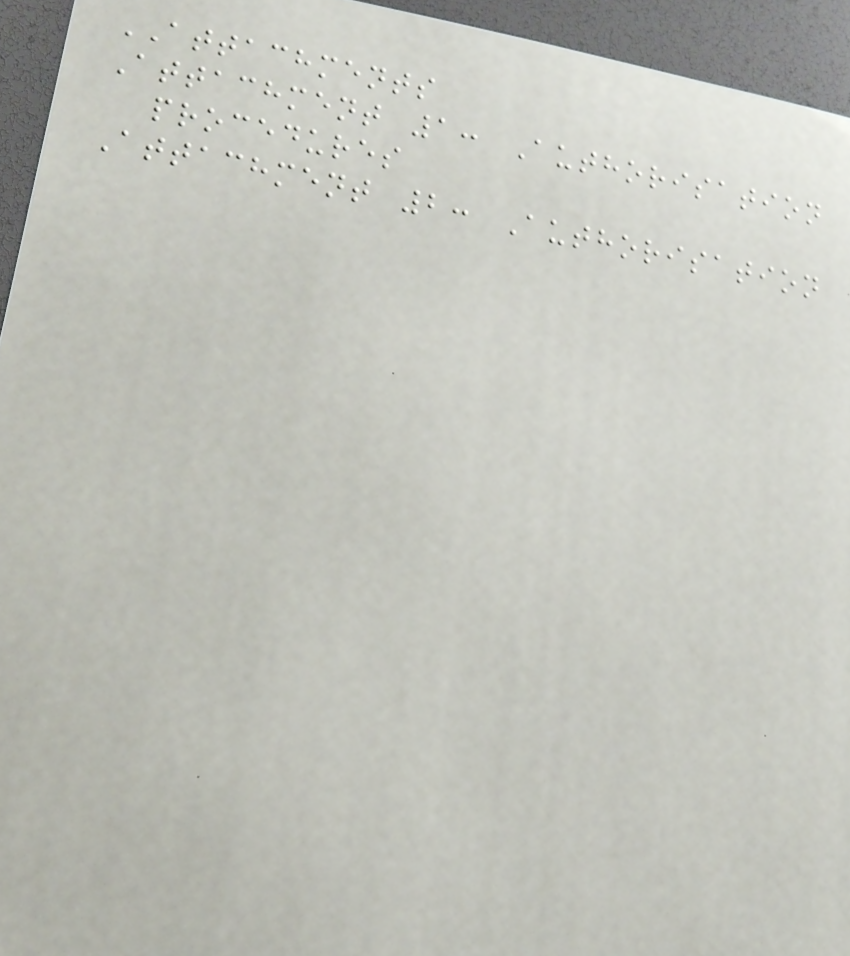ATTACHMENTS
Attachment 1: Authorisation
procedures
Attachment 2: Authorisation
